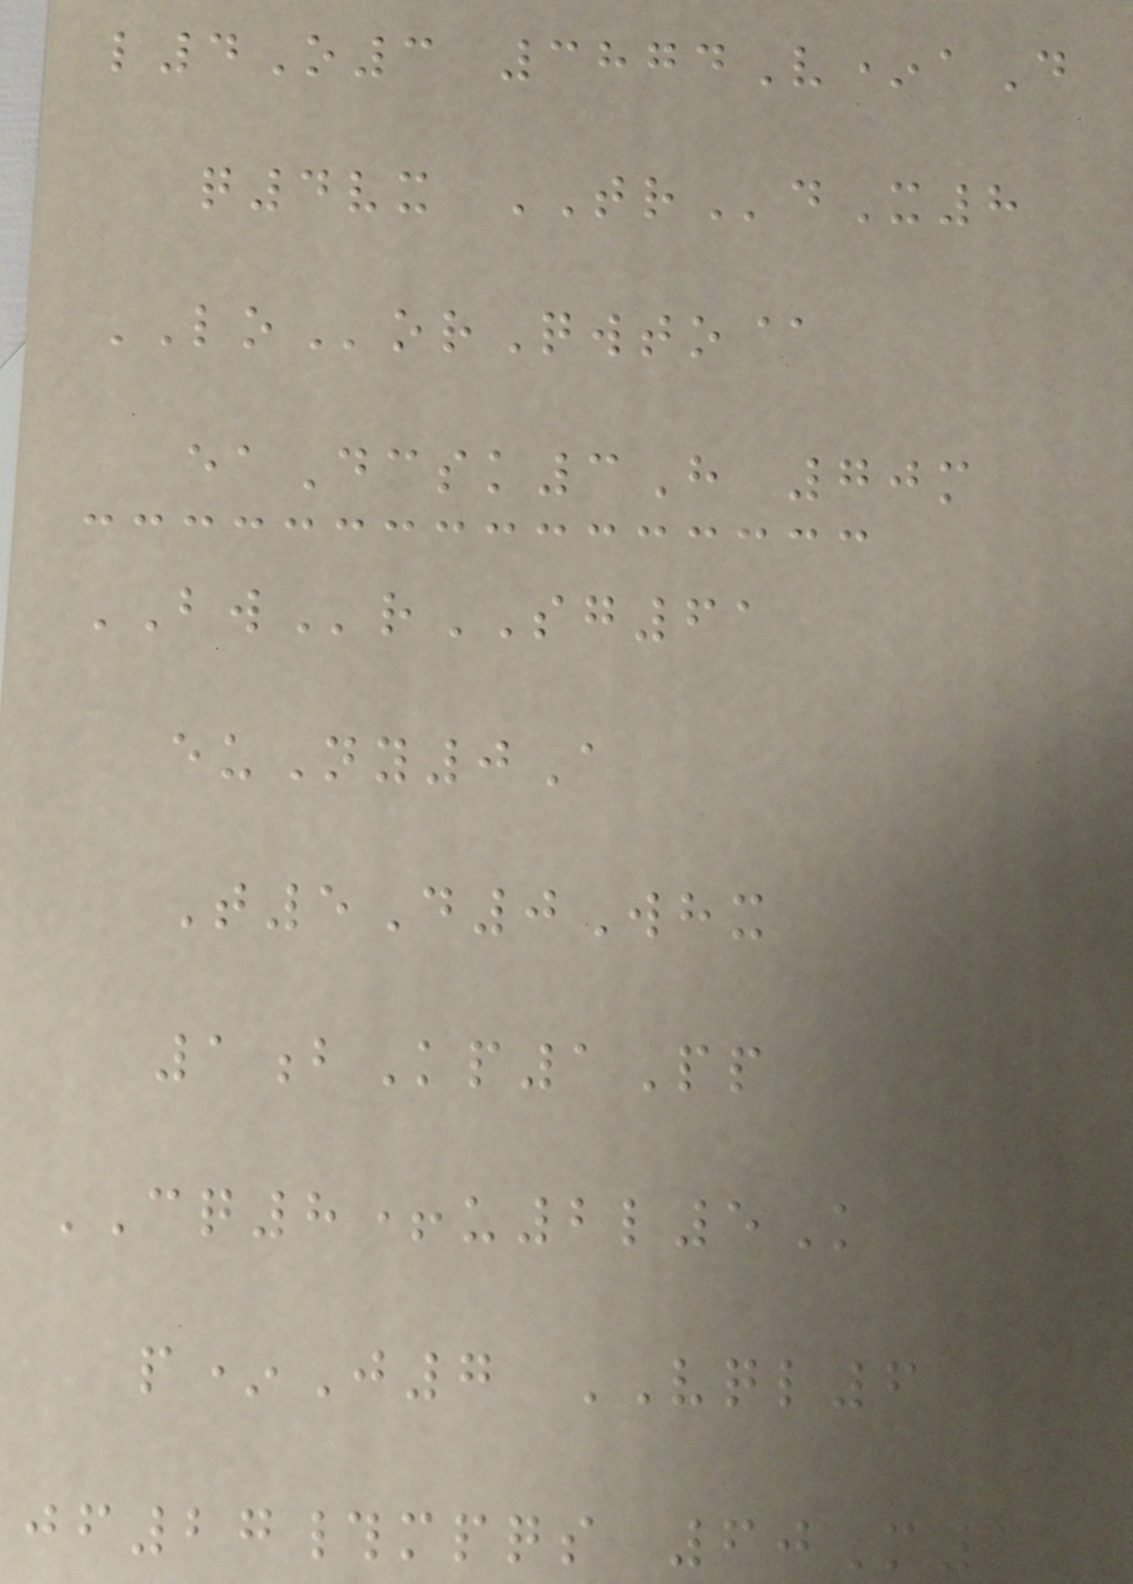l4O3 3874V*aD
q4vx TRdX8
LOorQwto@
eaDcsk3H 70m
BWrSG61
euNy0A
T5D0Whx
1bKp1Pp
CQ8+u2l5K
p*J7 VQL6
jf27#mpqs 60M3
